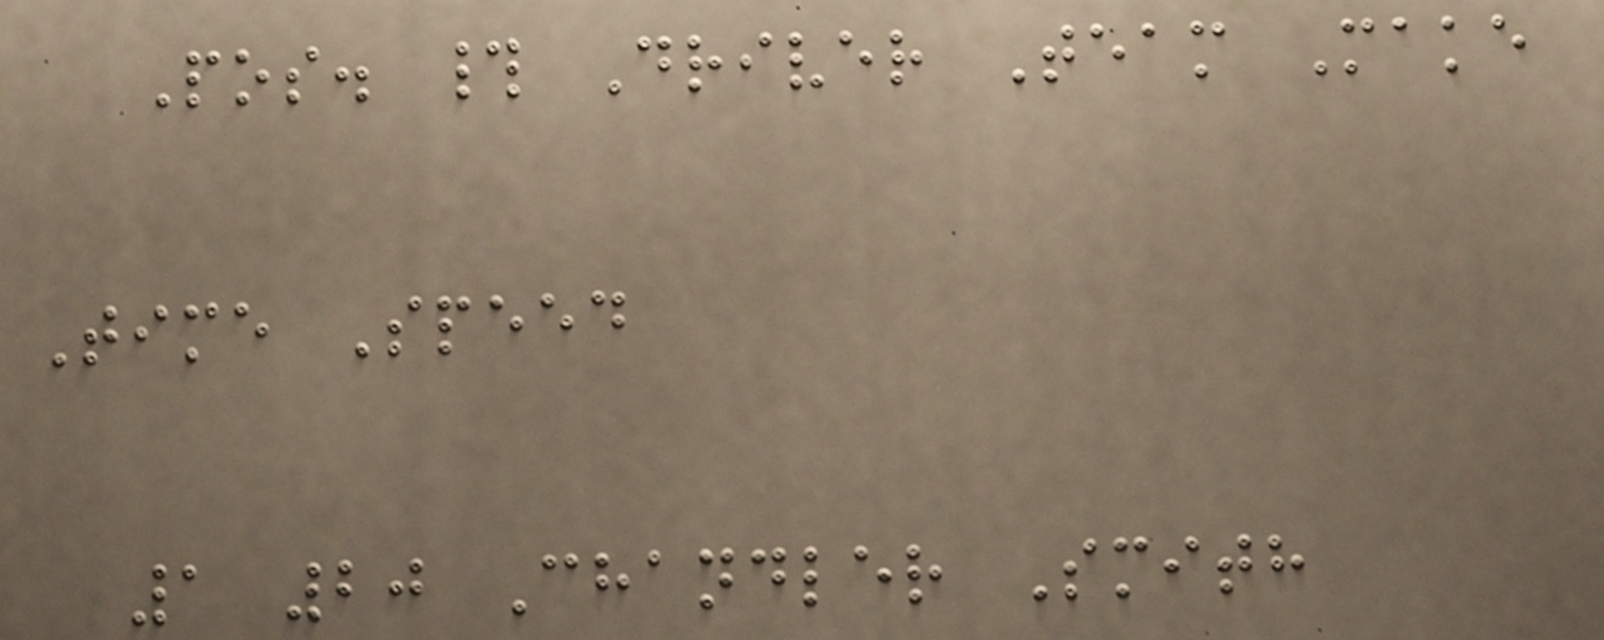Pos. # Driver Team Make
Time Speed
1 20 Chandler Smith
